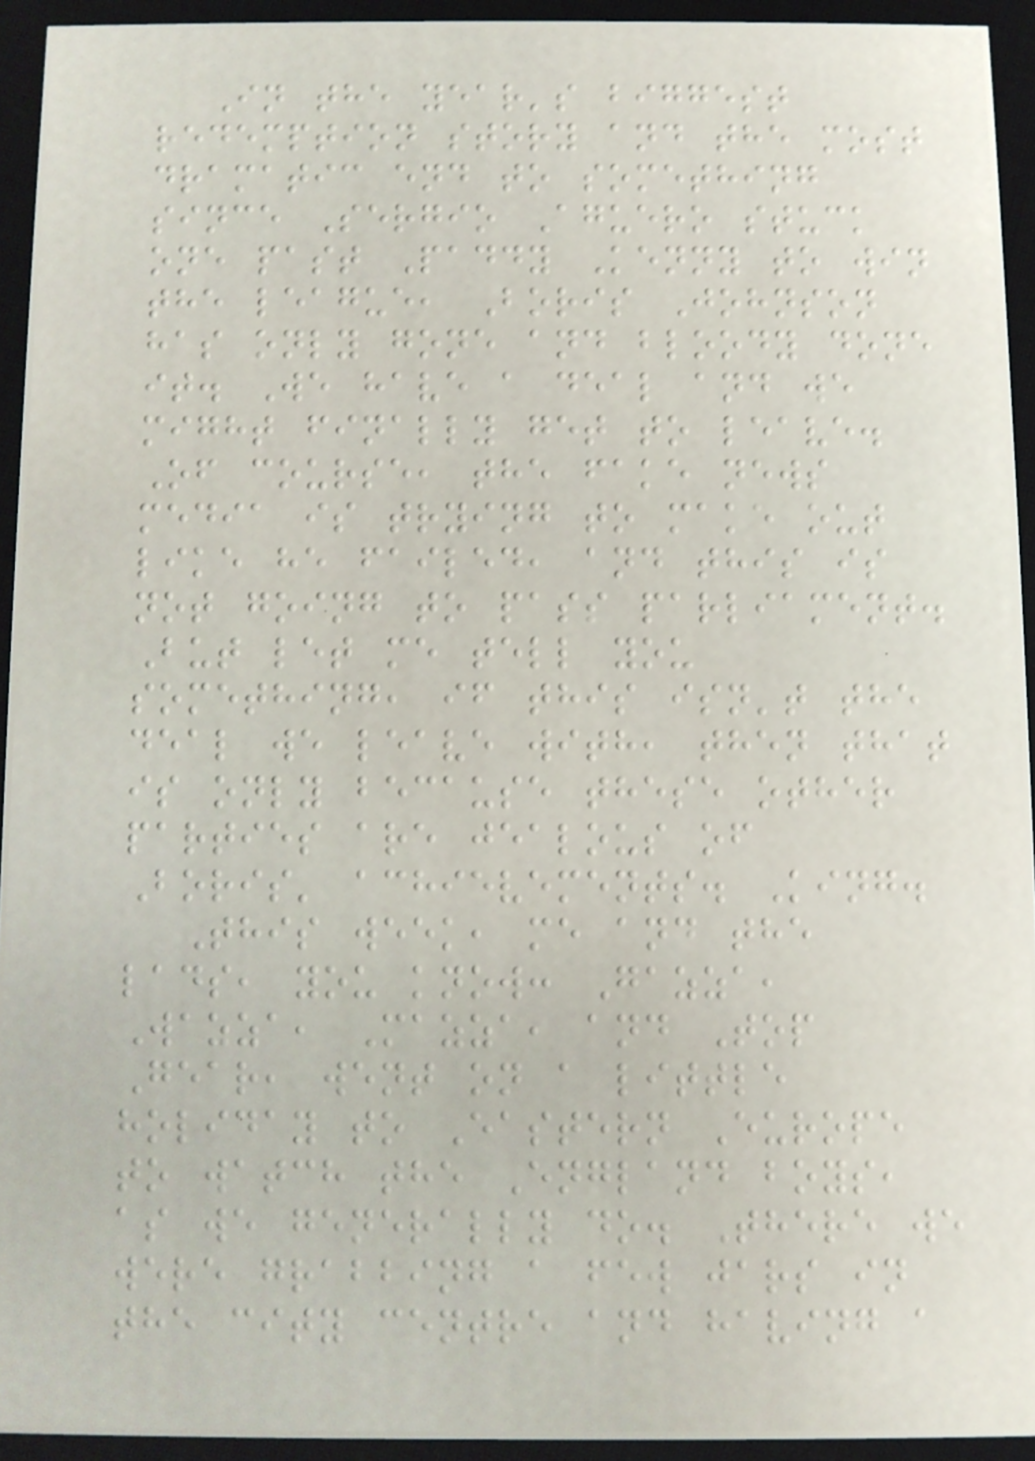In the year's biggest
redemption story and the most
dramatic end to something
since Sergio Aguero stuck
one past Paddy Kenny to win
the league, Boris Johnson
has only gone and bloody done
it. We have a deal and we
might finally get to leave.
Of course, the fake news
media is trying to make out
like he failed, and this is
not going to pass parliament.
But let me tell you
something, if this isn't the
deal we leave with, then that
is only because these other
parties are jealous of
Boris' achievements. King.
This week, me and the
lads, you know: Gazza,
Wazza, Mazza, and Top
Gear, went on a little
holiday to Eastern Europe
to watch the England boys,
as we generally do. There we
were grabbing a few jars in
the city centre and having a
